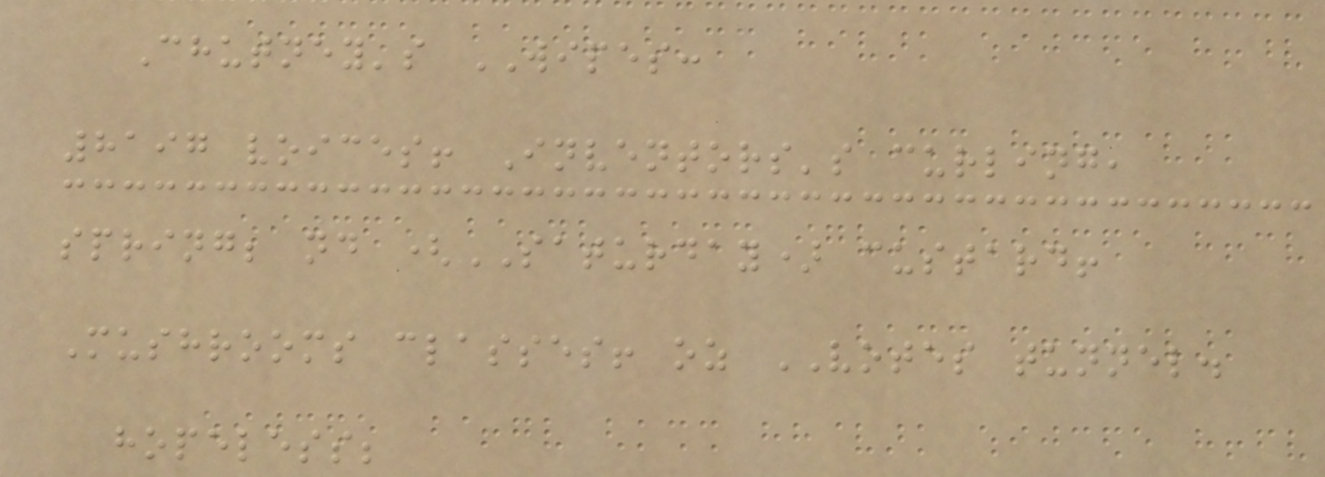Chutney's WIPES:
8197 voices! Inventors's curling,
spring; nd (SATURDAY) custard!
Mushrooms classes! oz VOTES tunnel.
hopeless;
